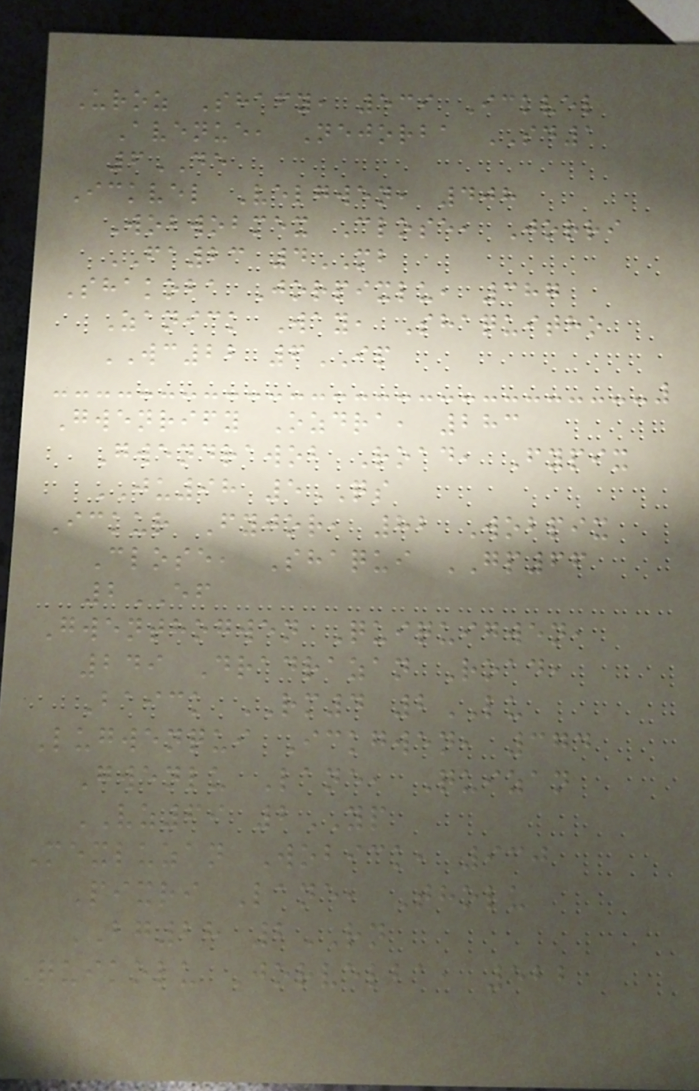Uroz Shafy, 539 Ickvel
Avenue, Nejorba SD1
6DE
Ickvel Velgwen, 408
Wobwobmex Close, Jorri
FA23 4MB
Shakoba Jorpixlu, 387
Zanick Way, Shaquitho
WC22 6IP
Gwenrify Ozdra, 283
Gwendrawob Road, Fypix
JU98 5QS
Ickur Fyjor, 82 Wobpix
Close, Shaqui GP66
2EF
Gwenthogwen Quiquigwen,
249 Dradrazan Road,
Baick RM4 2LU
Lugwenqui Ickgwen, 374
Gwenlu Lane, Quizan
VZ69 2YP
Mexluzan Wobick, 930
Pixri Lane, Tholu
BG28 2RN
Quikolu Jorvelba, 522
